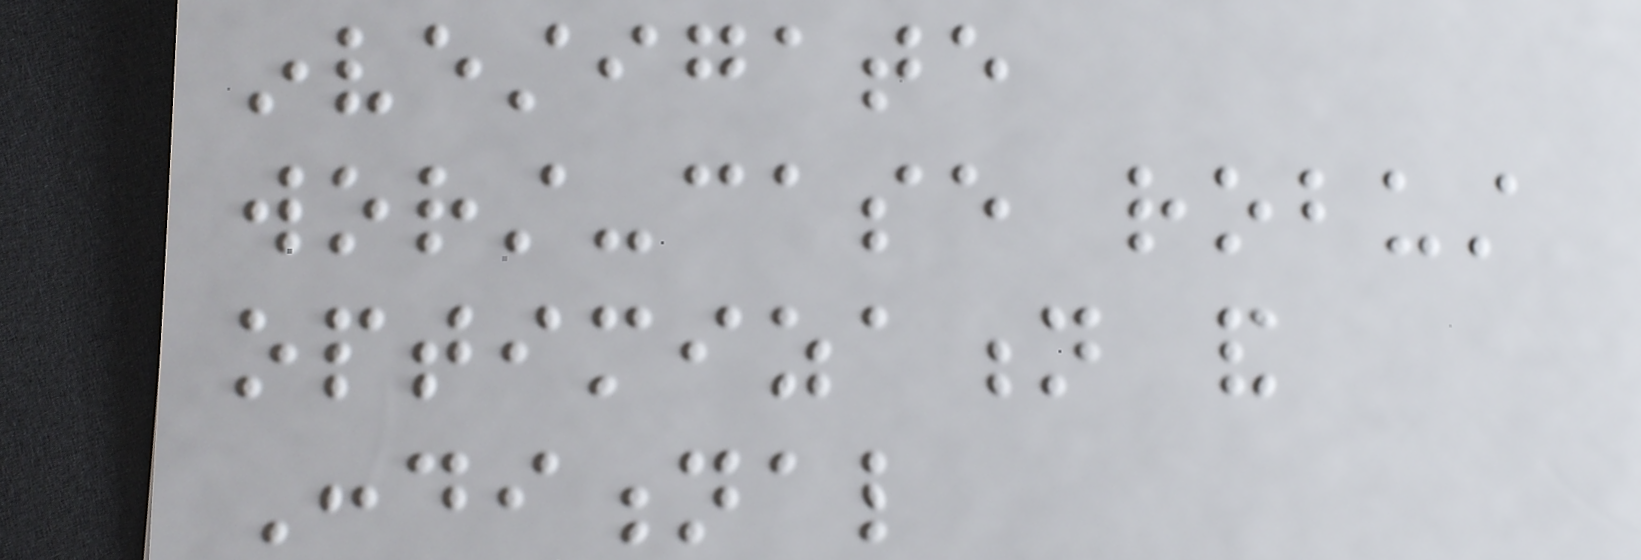investigate
worst-case robust
optimization and
Conditional
